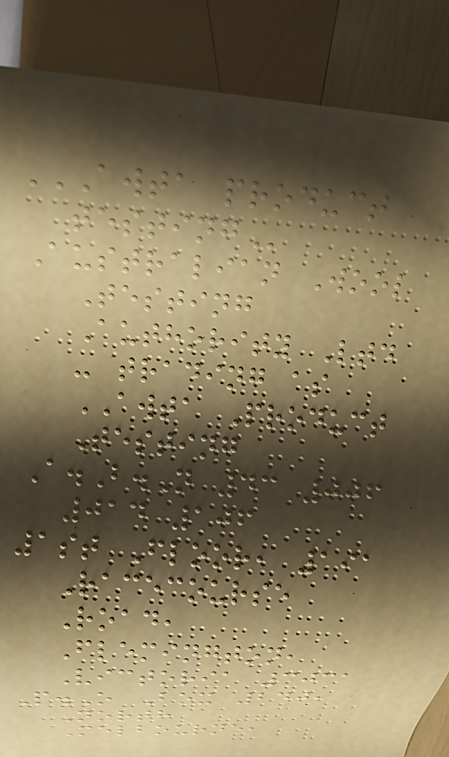AWTA PRODUCT
TESTING
Australian Wool
Testing
Authority Ltd
- trading as
AWTA Product
Testing
A.B.N 43 006
014 106
1st Floor, 191
Racecourse
Road,
Flemington,
Victoria 3031
P.O Box 240,
North
Melbourne,
